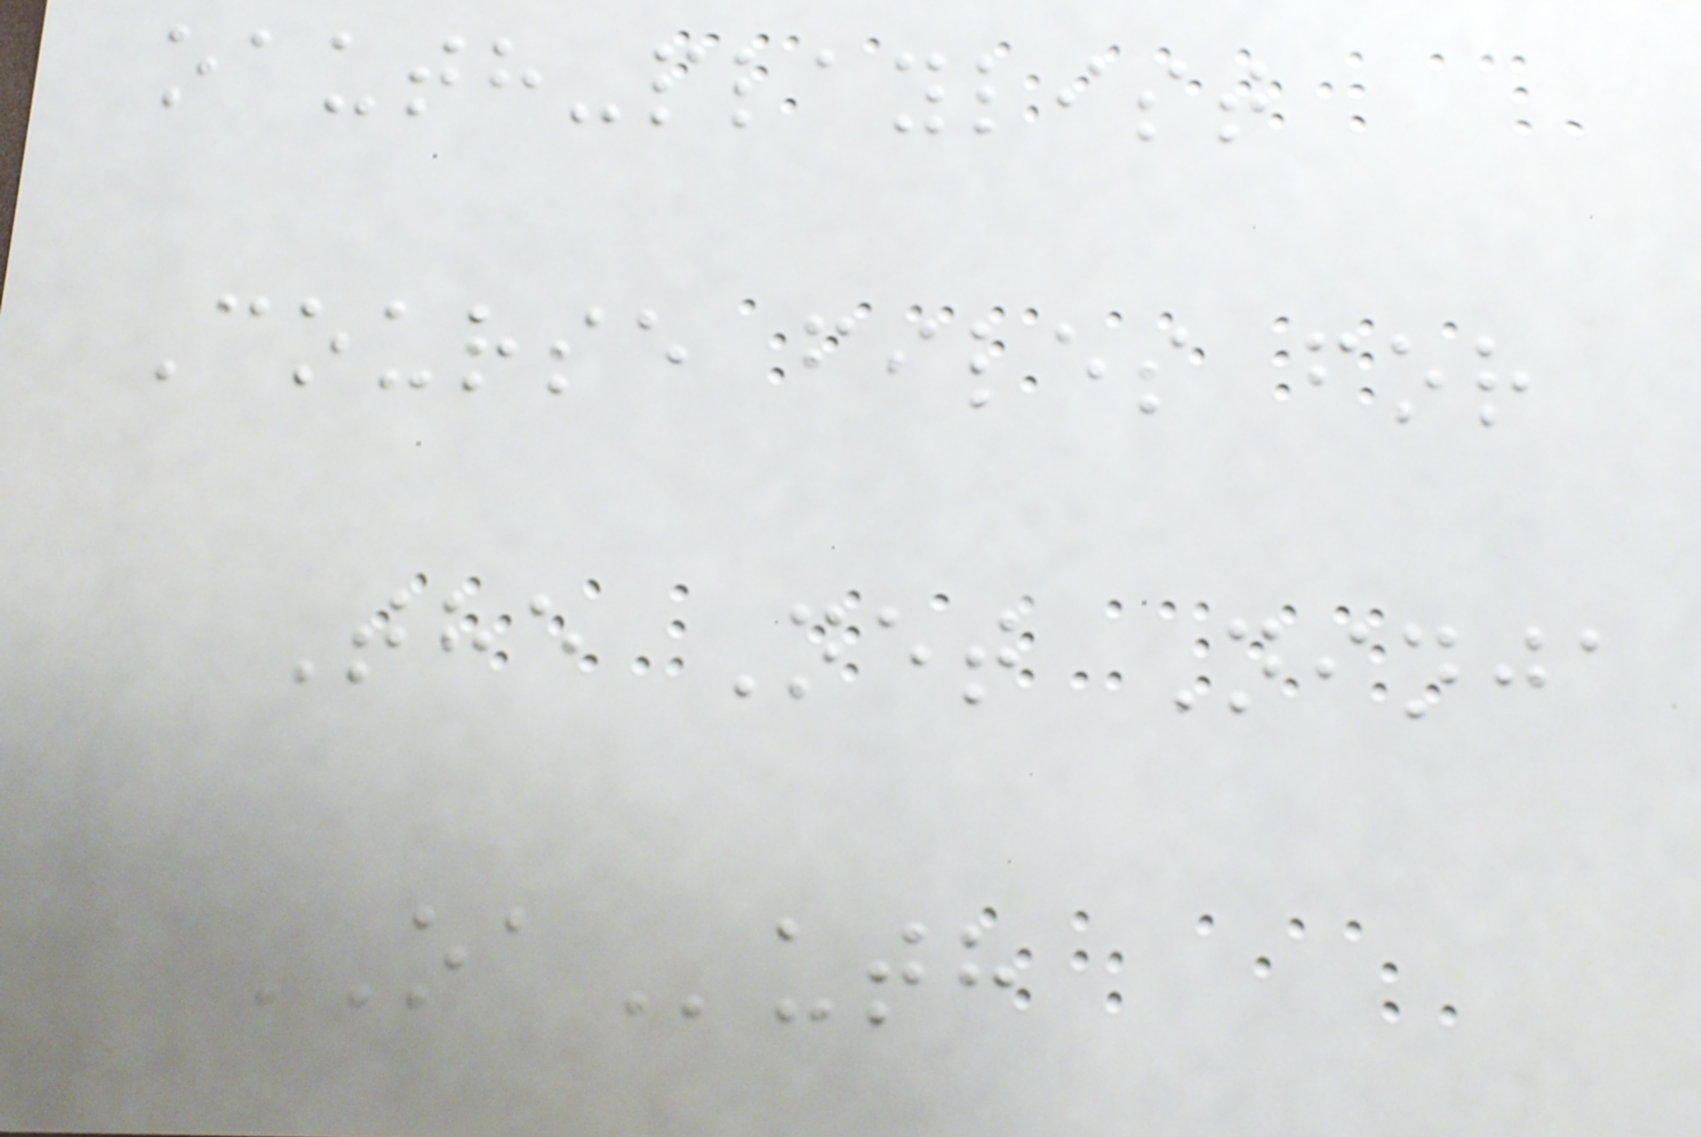oauth-playlist
Course files for
The Net Ninja
OAuth
